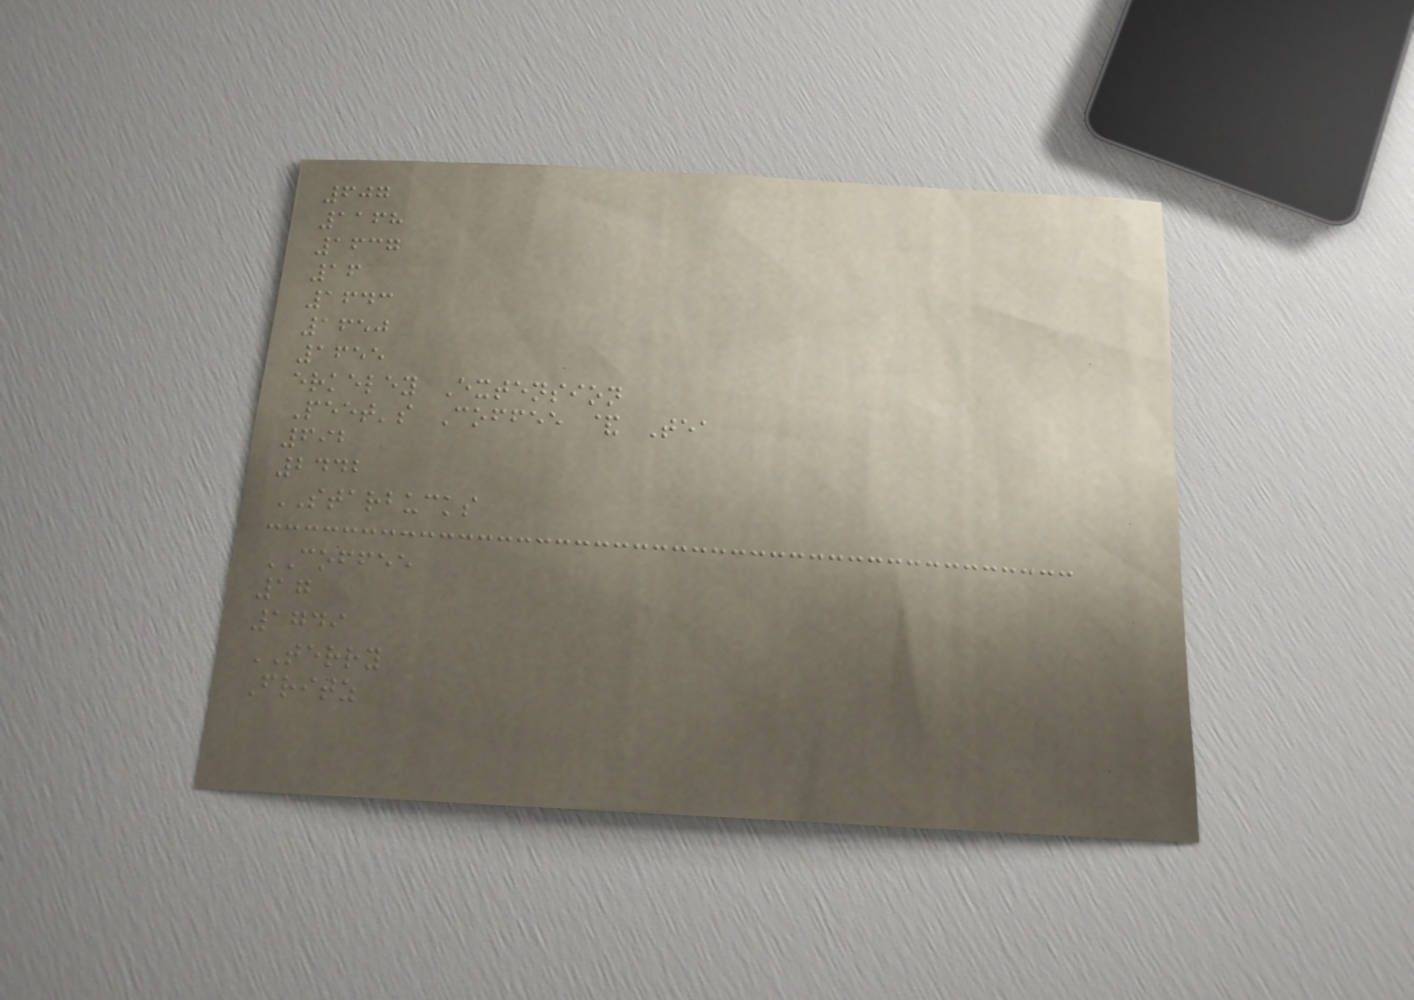607
1168
1637
16
1643
1650
1655
erkeley Extension
Peet's Coffee & Tea
692
2442
STARBUCKS
COFFEE
17
1749
TERRY
Fritz
